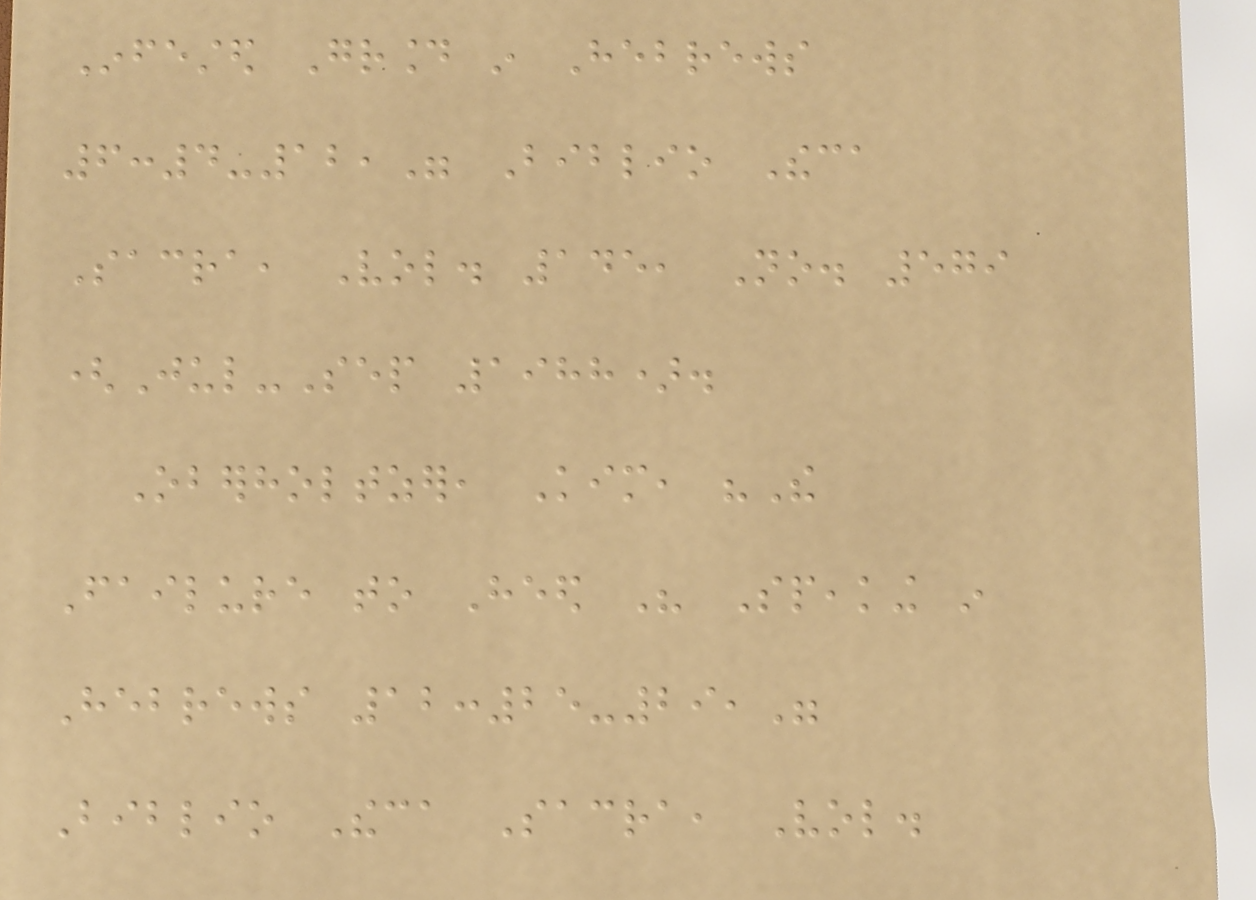Infested Ground in Hebrews
6:4-12," Biblio Theca
Sacra, Vol. 145, No. 579
(Jul-Sep 1988).
Oberholtzer, Kim, "The
Failure to Heed His Speaking in
Hebrews 12:25-29,"
Biblio Theca Sacra, Vol.
